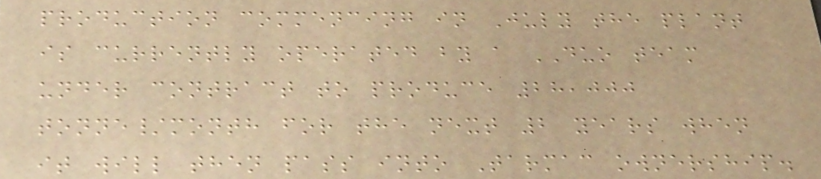production commencing in July the plant
is currently operated by a DUO team
under contract to produce 28,000
tonne/month for the next 2 years when
it will then pass into Tarmac ownership.
